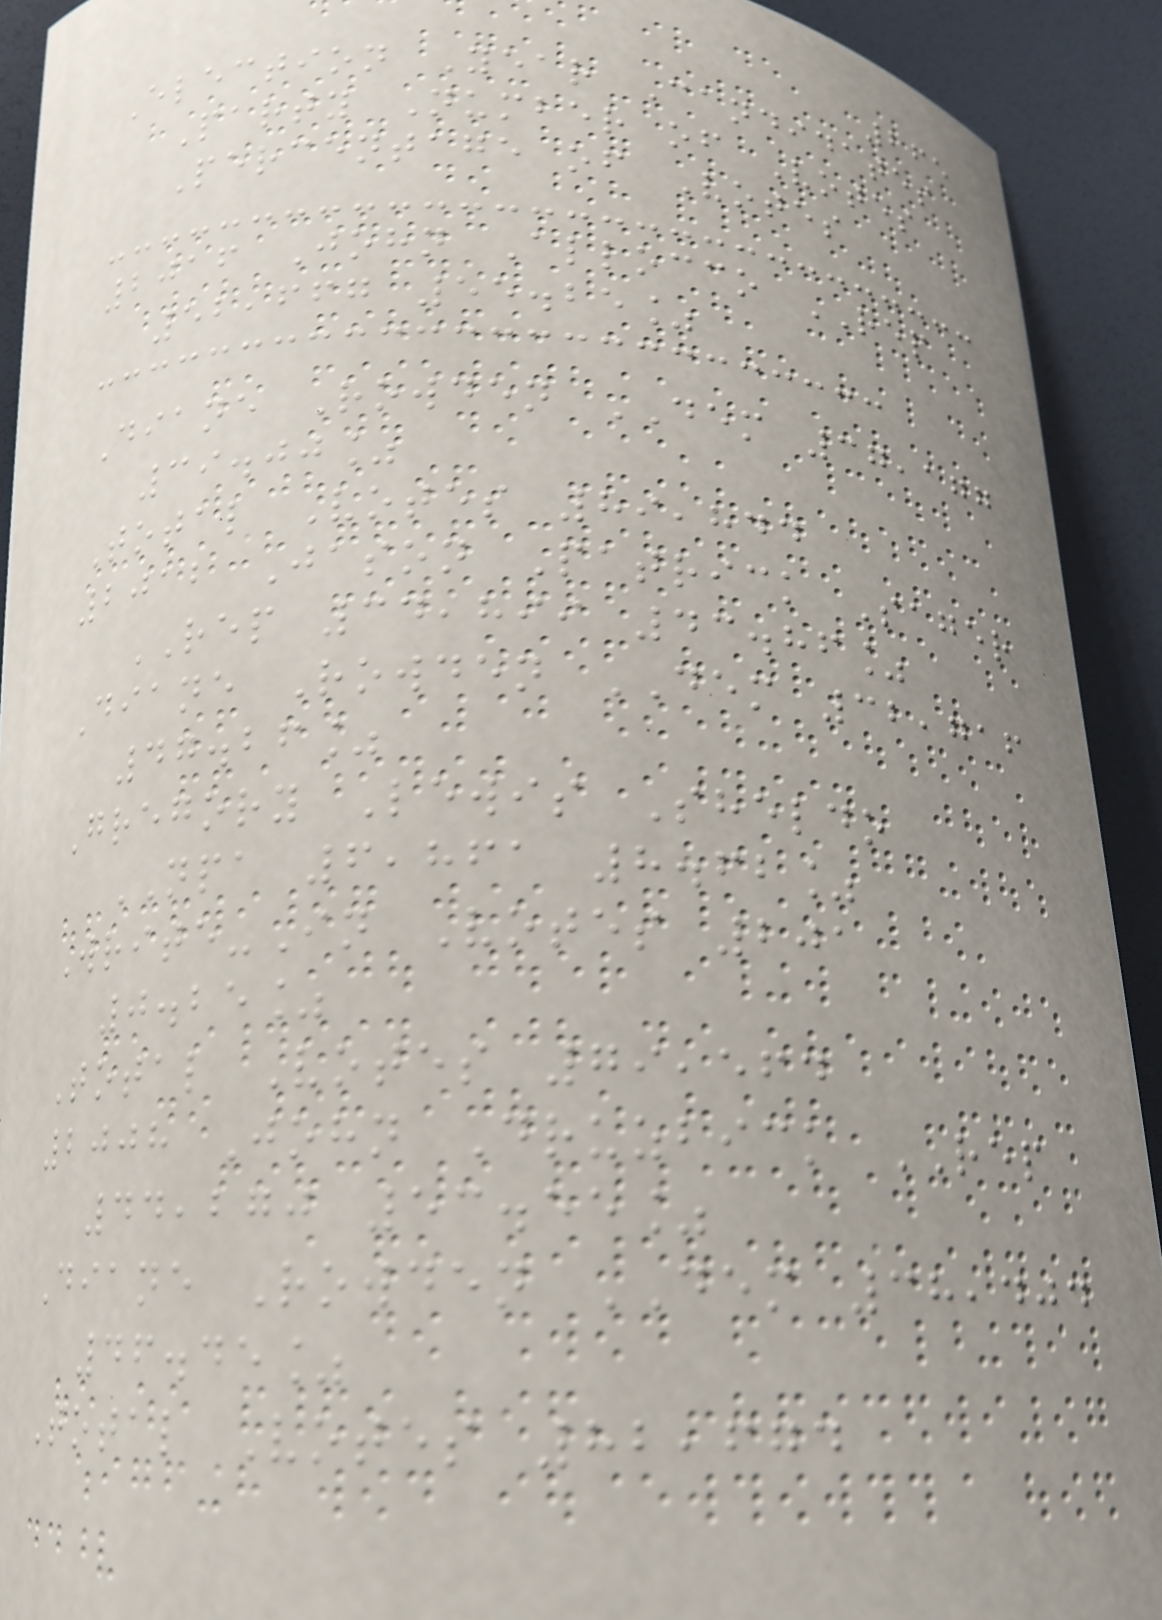265
Election Year Candidates
Party Number of Votes
Percentage of Votes
2016 John Allocco REP
52,667 55.25%
Diane Rowden DEM 37,177
39.00%
Total Votes 89,844
2012 Jason Patrick Sager
REP 34,899 43.86%
Diane Rowden DEM 32,716
47.26%
Gregory Lewis Sheldo
NPA 6,861 8.62%
Write-In Votes 201
0.25%
Total Votes 79,564
2008 John Druzbick REP
44,270 53.55%
Diane Rowden DEM 38,404
46.45%
Total Votes 82,674
